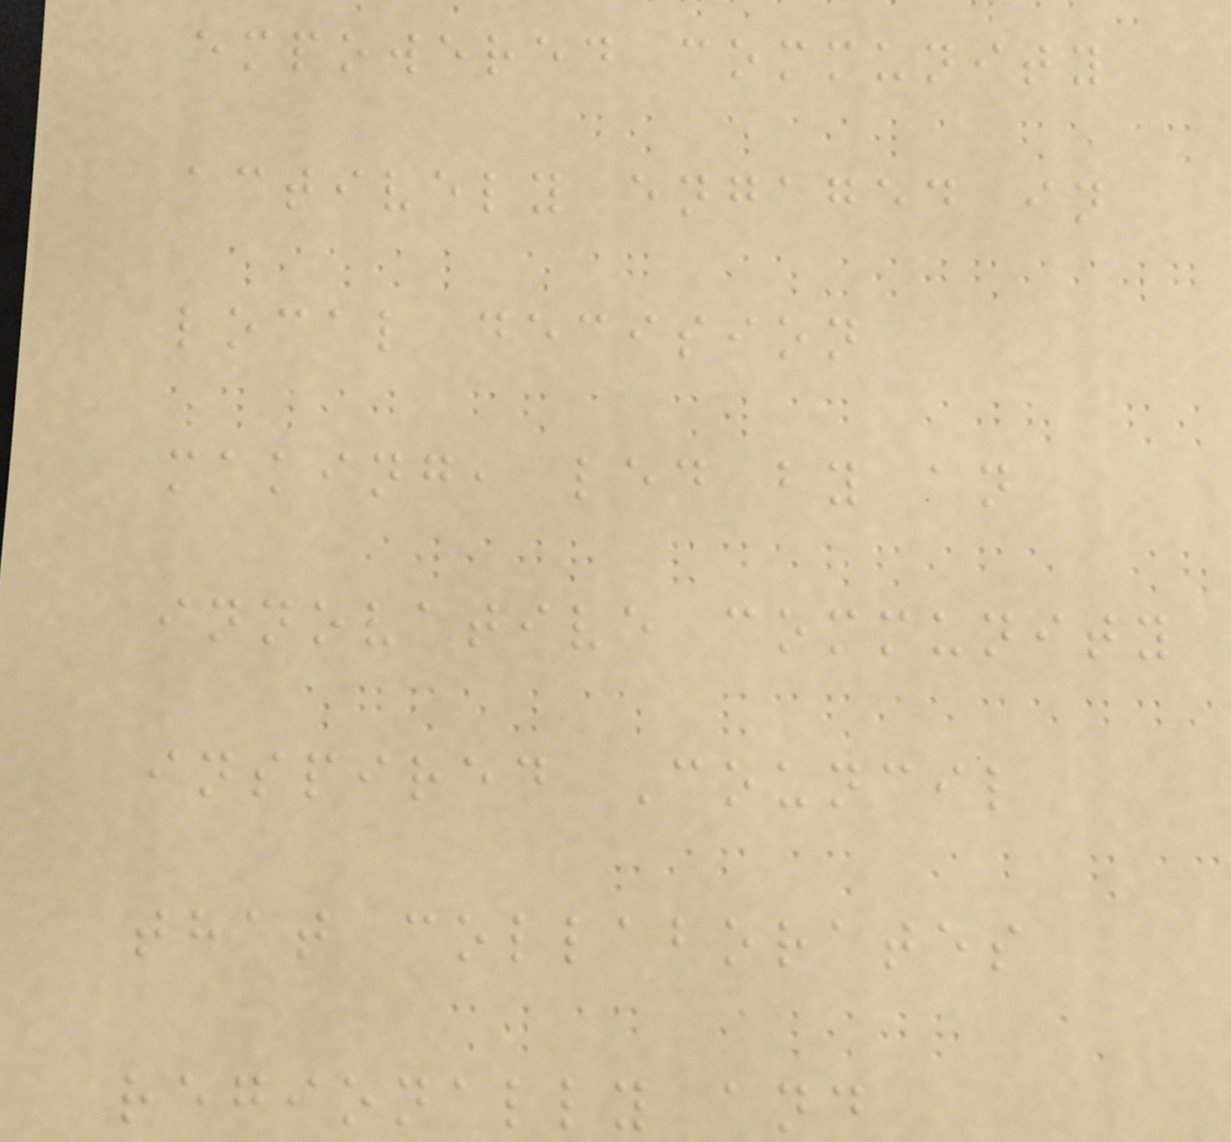empowered community
actively engaged in
local decision
making, led by an
innovative community
inspired Council
that collaborates
regionally and
